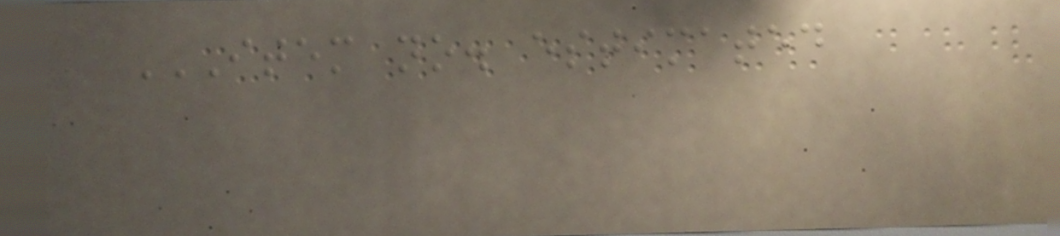ITEM NO. ESTIMATED
